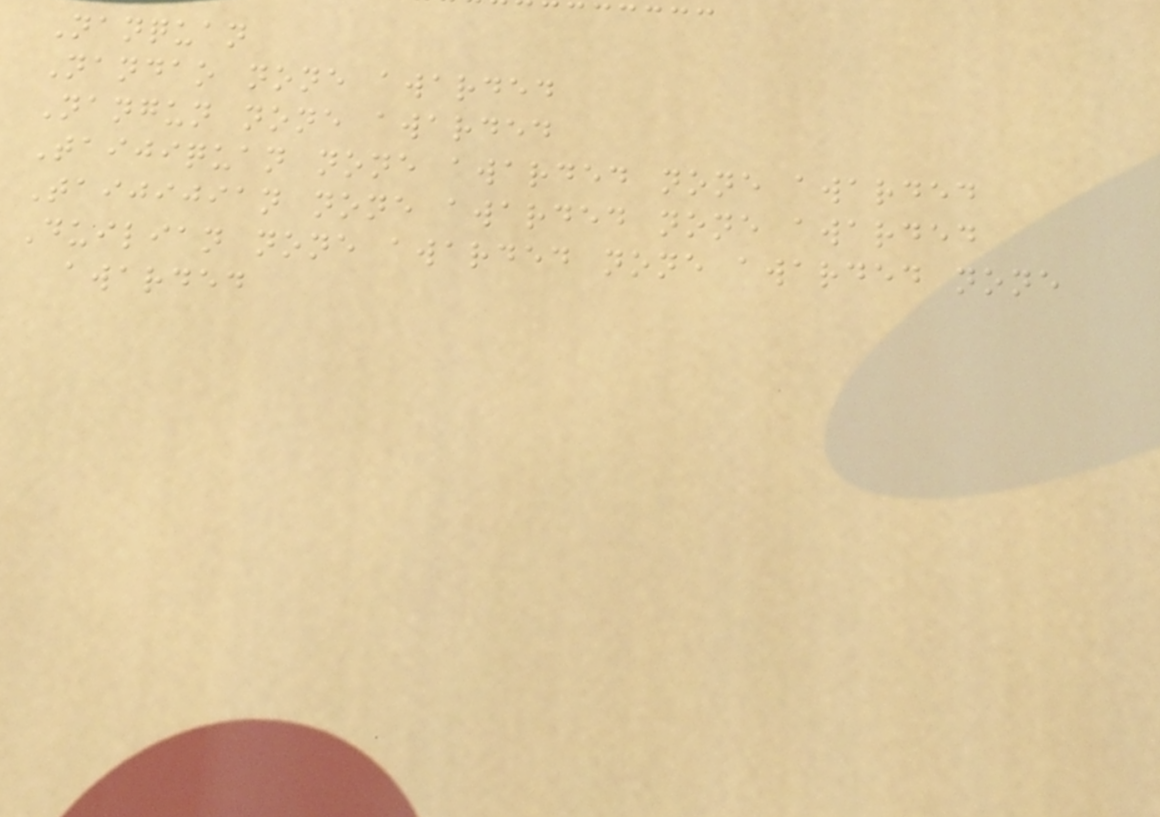Nanquan
Nandao none awarded
Nangun none awarded
Taijiquan none awarded none awarded
Taijijian none awarded none awarded
Duilian none awarded none awarded none
awarded
